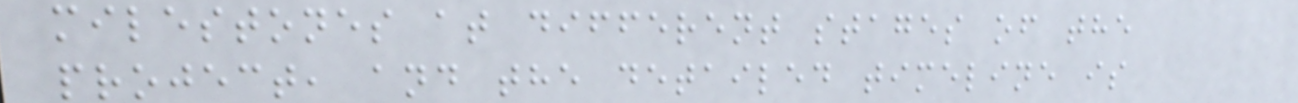milestones at different stages of the
project, and the detailed timeline is
